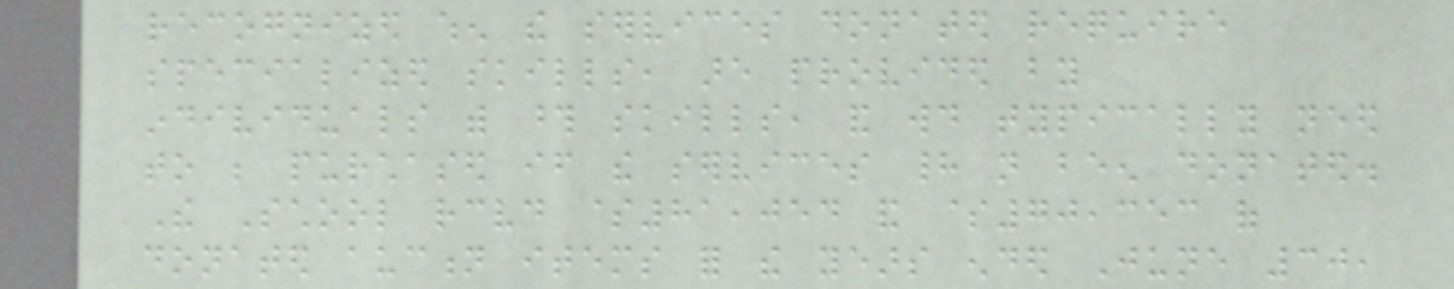recognized when the services donated require
specialized skills, are provided by
individuals with those skills, and would typically need
to be purchased if the services had not been donated.
The School received $81,054 and $70,353 of
donated auction items for the years ended June 30,
